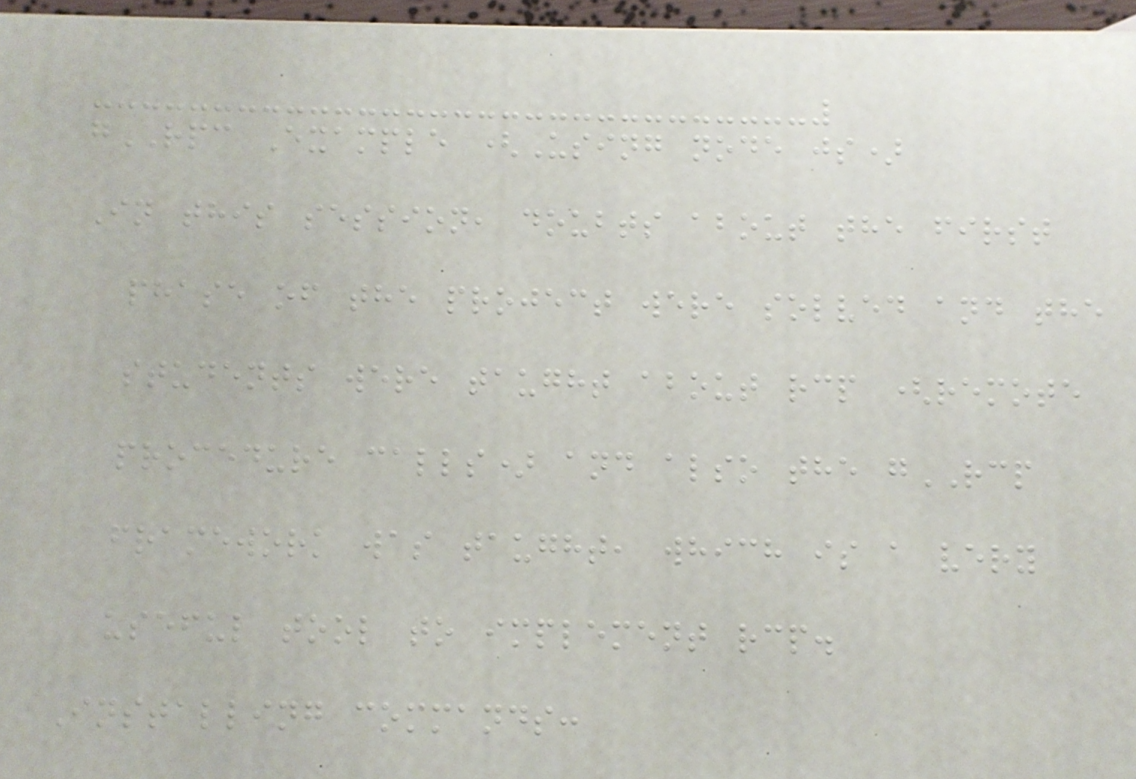gRPC Example (Using node js)
In this session, doubts about the first
phase of the project were solved and the
students were taught about rcp (remote
procedure calls) and also the gRCP
framework was taught, which is a very
useful tool to implement rcp.
Installing commands:
